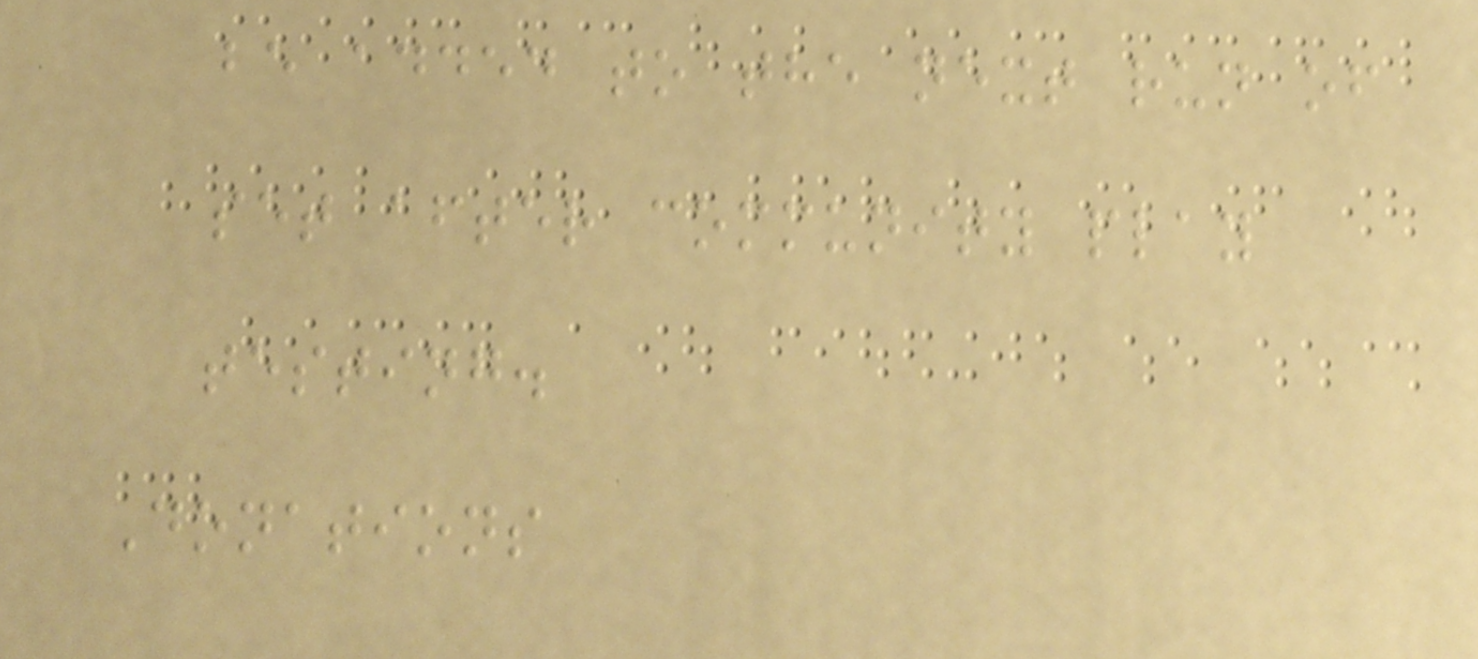be added to the next run of
set after community play
testing.
Donations
